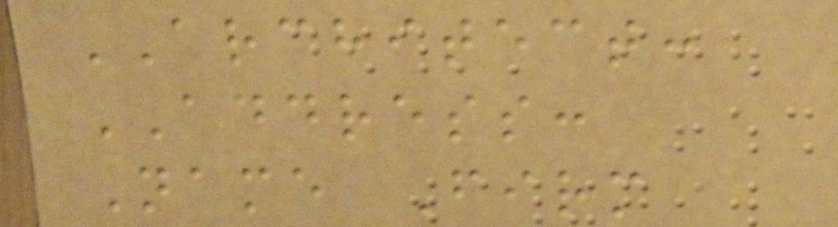ARCHITECT:
ADDRESS:
Name Firm
